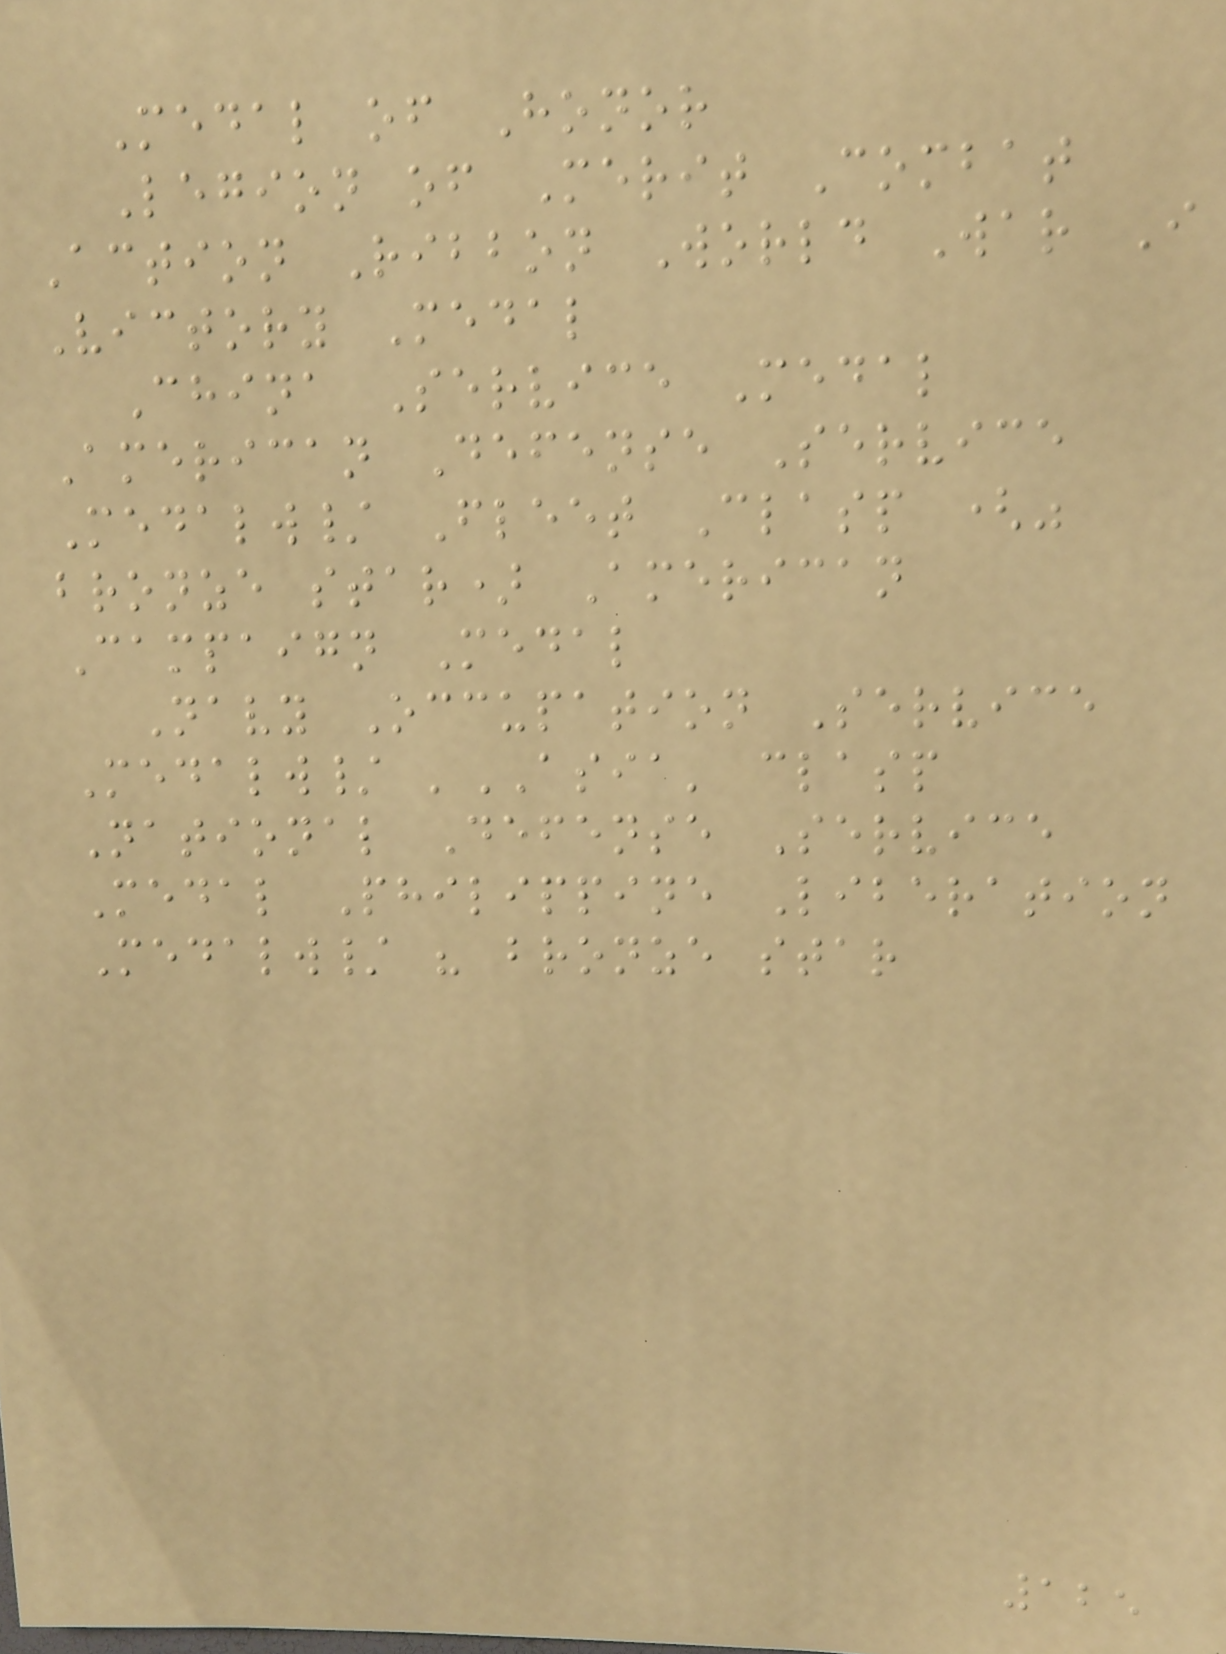Medal of Honor
Legion of Merit Combat
Action Ribbon World War I
Victory Medal
China Service Medal
American Defense Service
Medalw/ Fleet Clasp ("
bronze star) American
Campaign Medal
Navy Occupation Service
Medalw/ 'ASIA' clasp
National Defense Service
Medal Philippine Liberation
Medalw/ " bronze star
125
